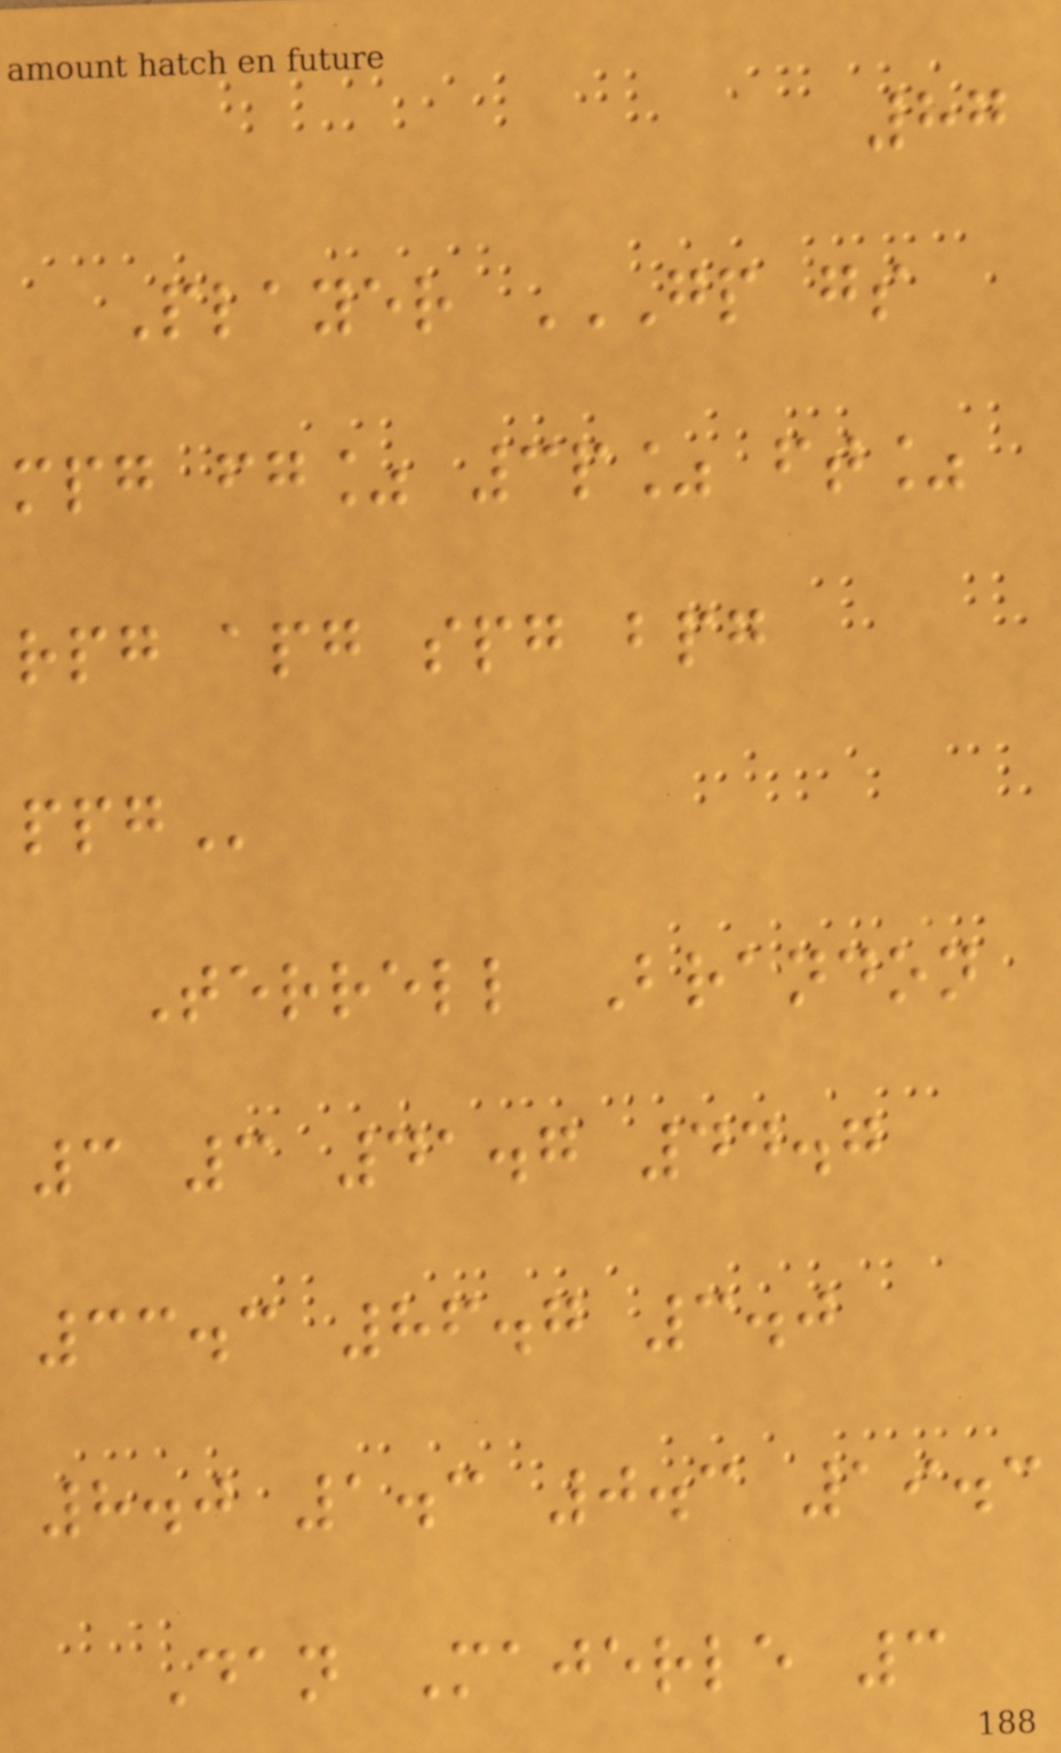87
Player GP GS
MPG FG% 3P% FT%
RPG APG SPG BPG
PPG
Terrell Brandon
3 3 41.7 44.7
33.3 86.7 3.0
8.0 1.3 0.3 19.3
Dan Majerle 3
